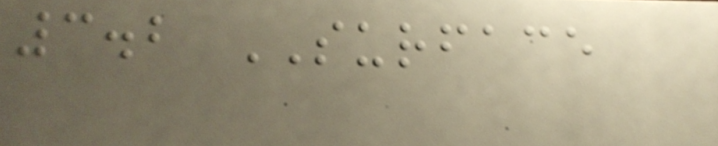3.2 SURFACE
